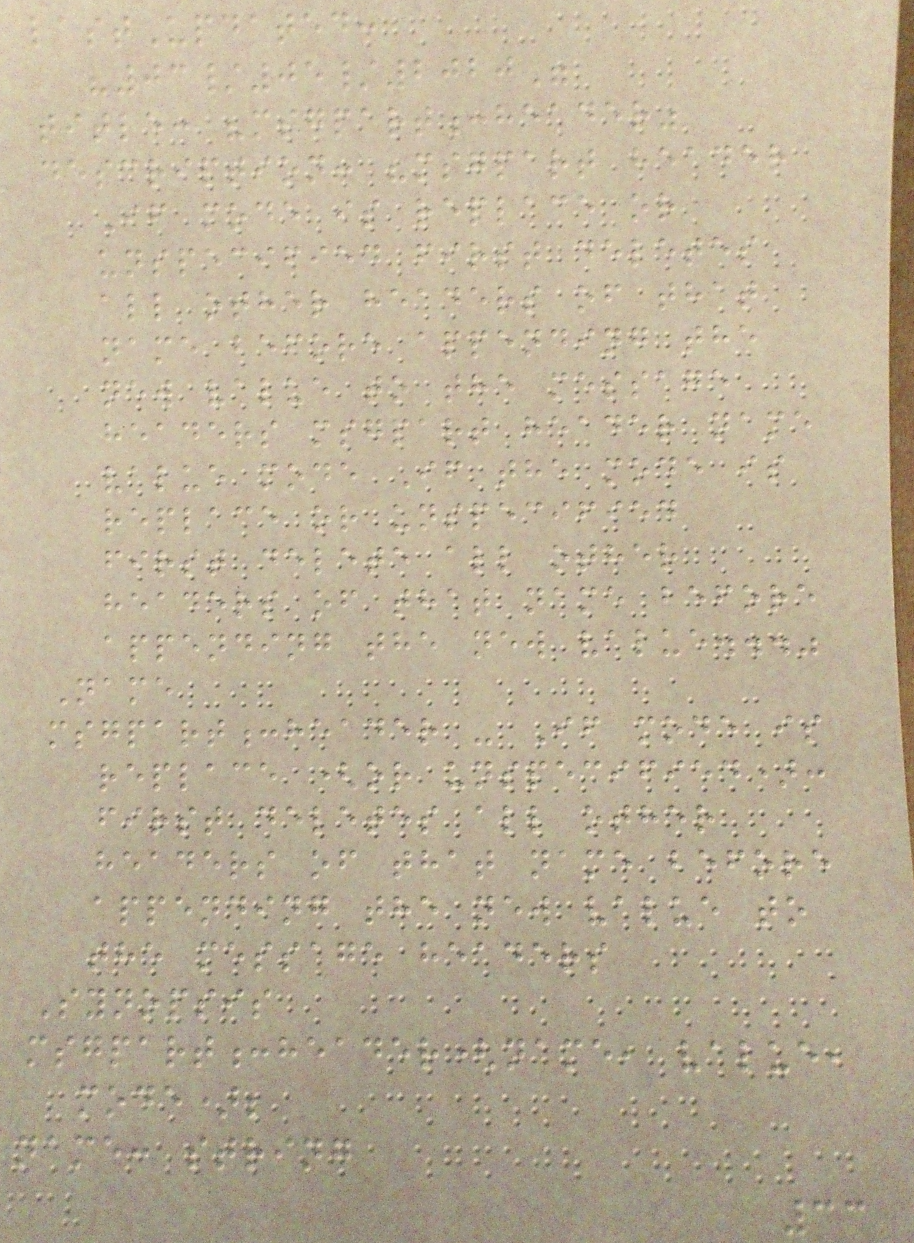lastUpdated:
"03/05/2020"
title: "msgpart:header"
description: "msgpart header
If mode is replace or
unspecified first deletes
all other headers of that
name before appending the
new value to the message
headers msgpart header name
value mode If the mode is
replace or unspecified
first delete all other
headers of that name before
appending the new value..."
Name
msgpart:header - If mode is
replace (or unspecified):
first deletes all other
headers of that name before
appending the new value to
the message headers
Synopsis
msgpart:header(name, value,
mode);
name: string
33
